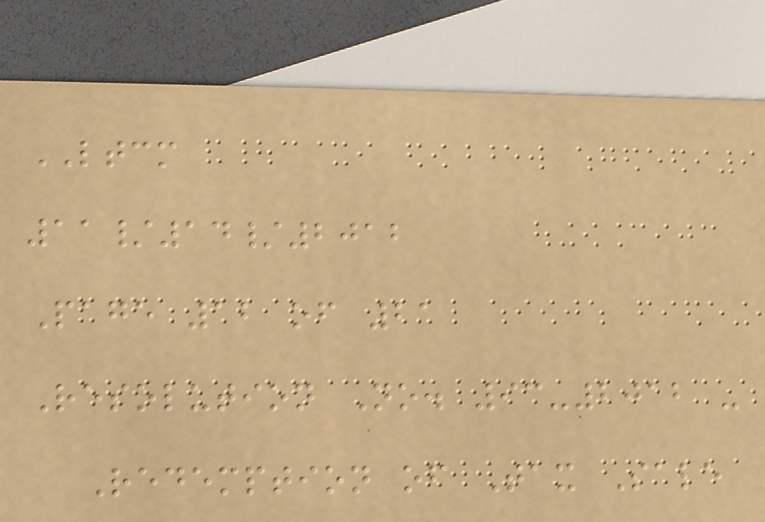LTCM
11/14/2012
Page 12 of 21
Resolution No. 93-2012 -
Redemption of Tax Sale
